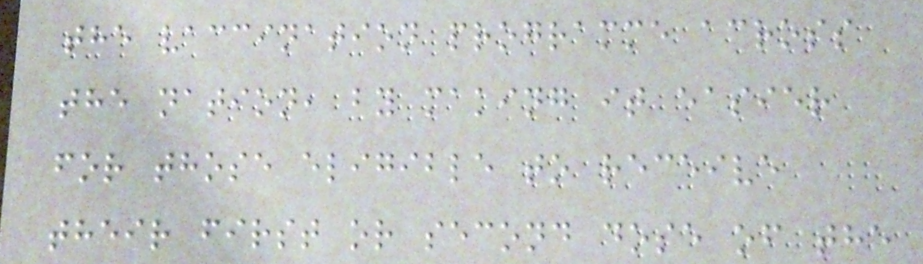the vaccination programme across
the nation, by making it easier
for those eligible to receive
their first or second dose of the
